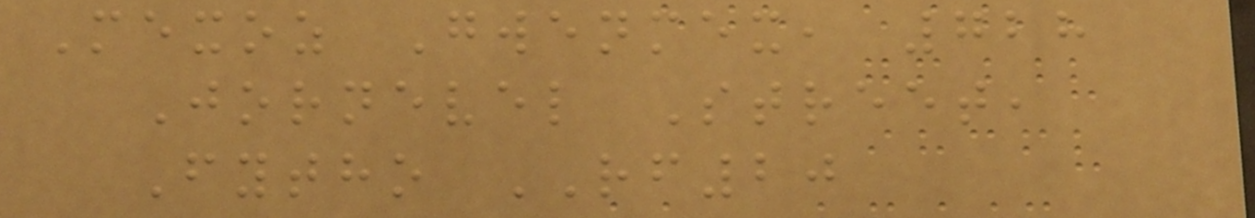Mexoz Gwenmex, 728
Jornevel Street,
Fytho RF20
